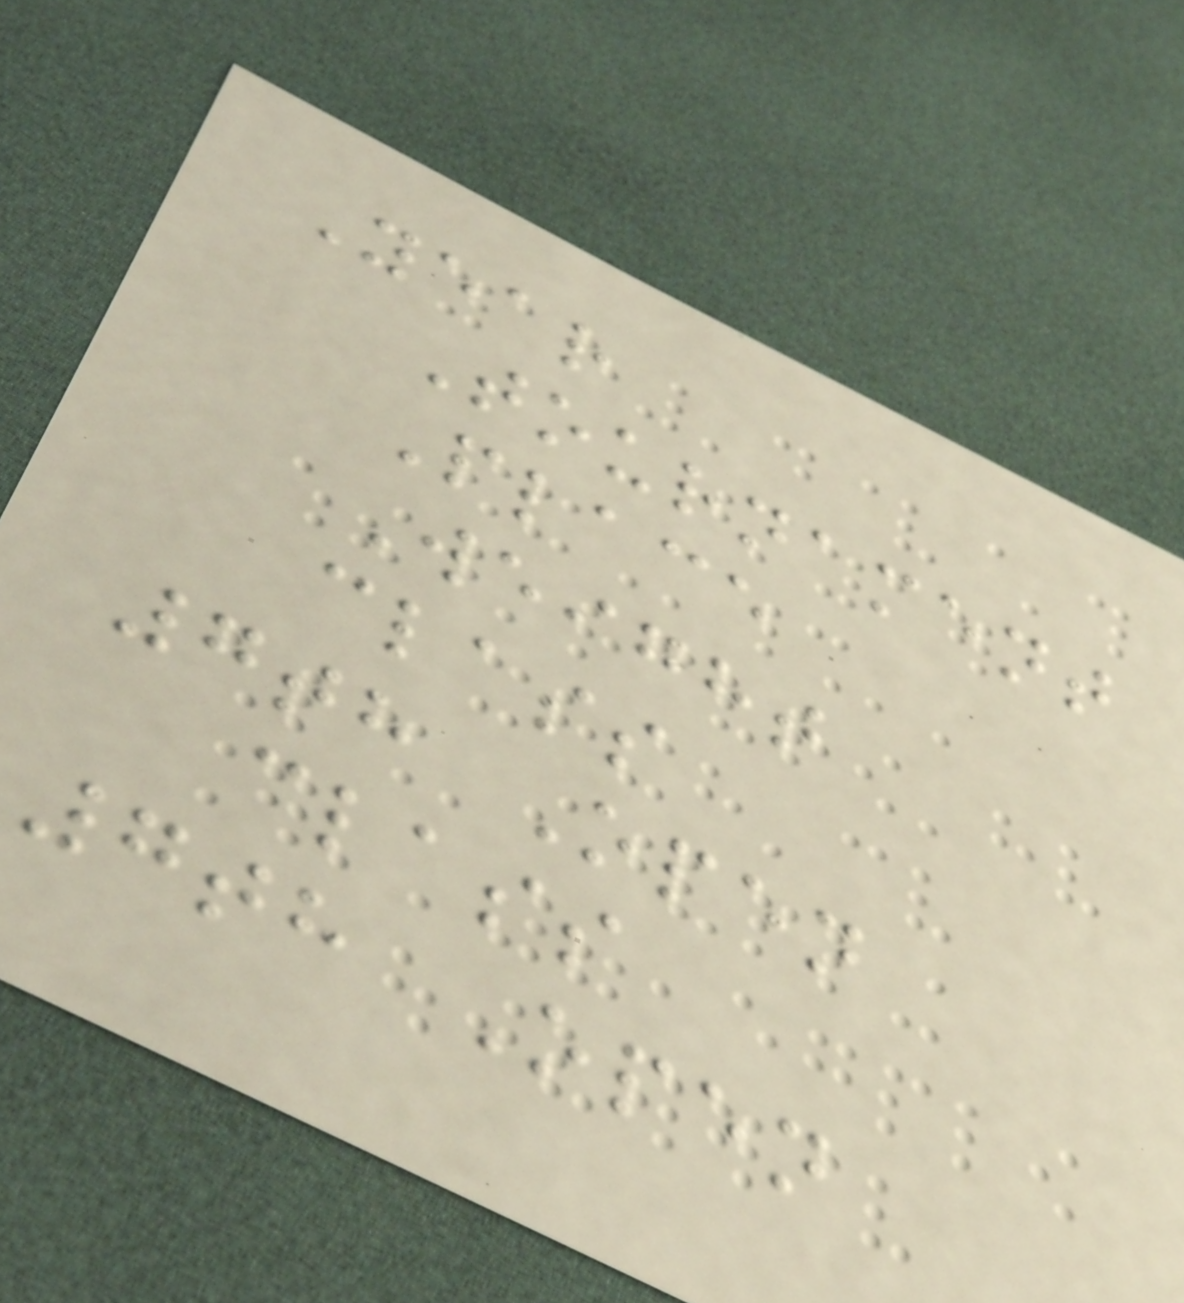Year
Tournament
Place
Weight
class
7th Open
class
7th Open
